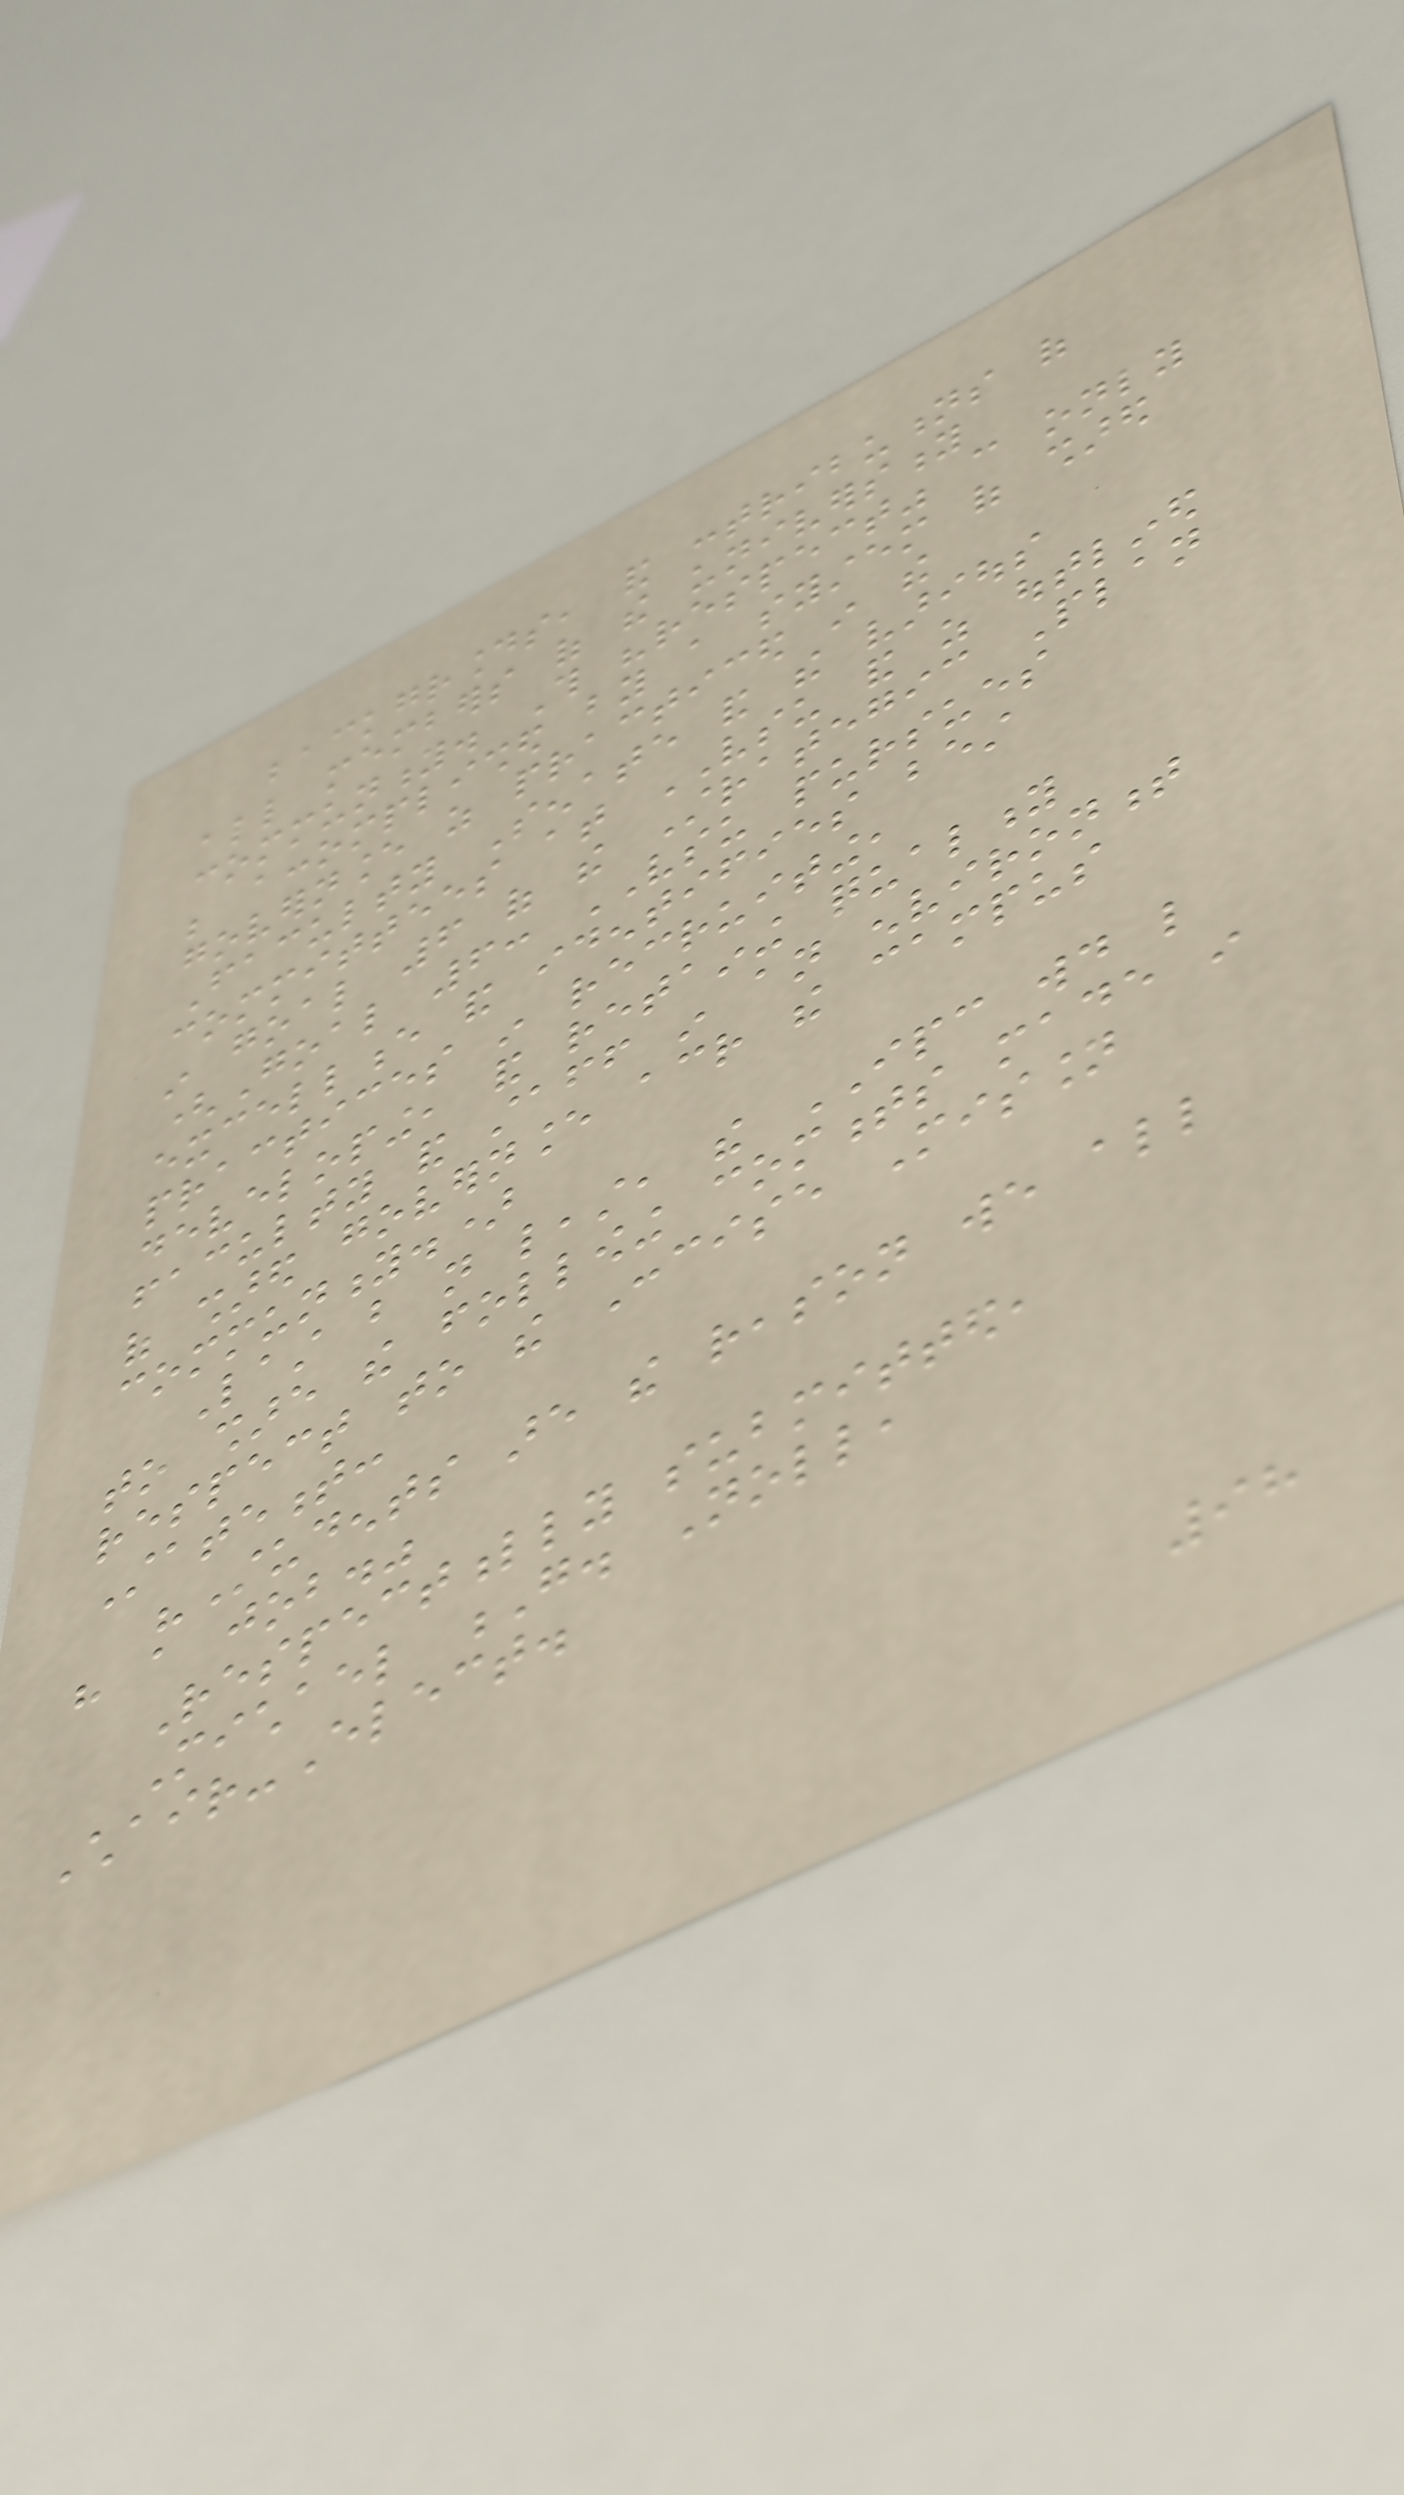backgrounds, and contributions of
all members of the university
community. This "respect" can only
be accomplished by a system of shared
governance as practiced in the
Faculty Senate and the various
committees at VSU and as outlined
in goal 6 of the Strategic Plan
(Goal 6: VSU pursues
excellence and identifies best
practices in recruiting,
developing, and retaining quality
faculty and staff in an environment
of shared governance across the campus
community.)
Last but not least, the IPC would like
to share the following comments made in
respect to the Concise Mission
Statement:
"Students are the reason we all
have a job."
Respectfully submitted,
Michael G. Noll,
Chair-Elect.
98
